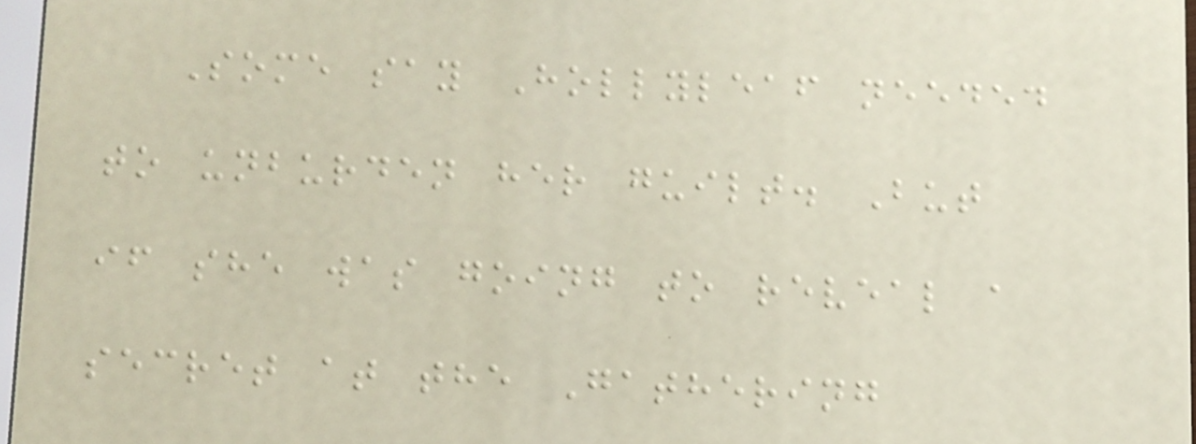Some say Hollyleaf needed
to unburden her guilt. But
if she was going to reveal a
secret at the Gathering
